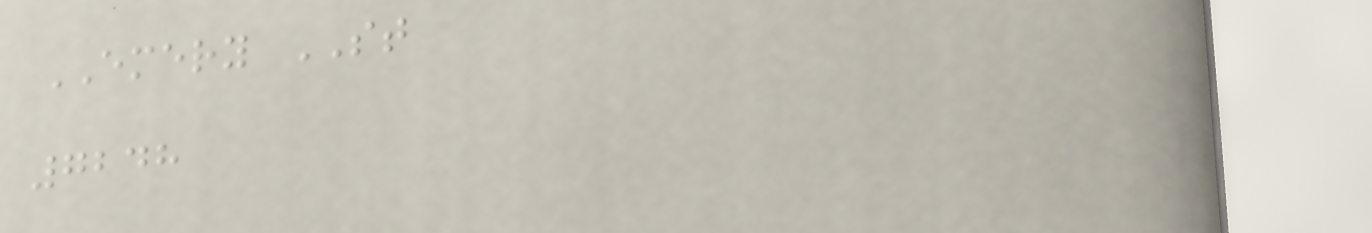EMERY ST
7248
